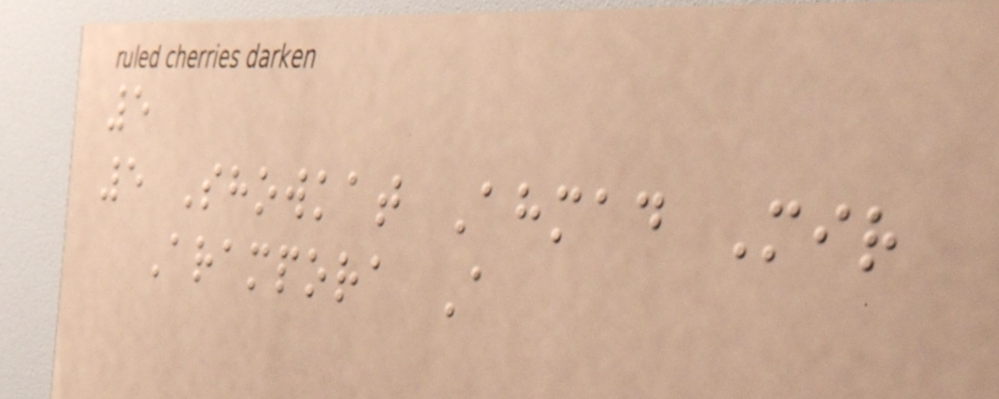5
5 Showkat Ahmad Mir
Arampora A
